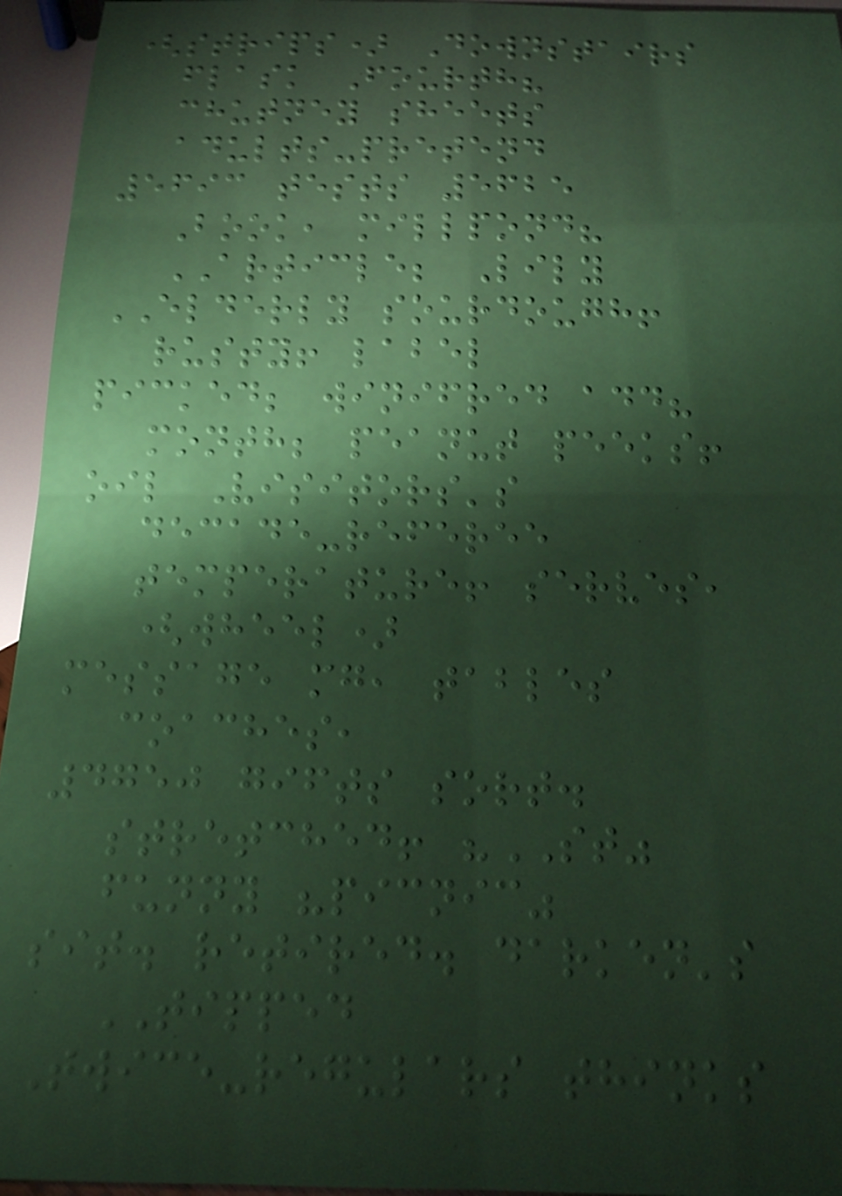(strips) Downstairs
flask Fourth?
chutney sheets
adults-pretend
5693 tests 5625
Book, millpond?
ARTICLE; Lily
ELDERLY sourdough!
rusty! label
picked; winifred add?
month; peanut peeks!
oil Visitors's
decade-referee
temperature! serves,
(wheel)
message mg, tables
coaches,
4750 gifts sort.
stretched! "ST"
funny "picnic"
sit. retired. darken's
TIPPED
Twice-regulars thinks
